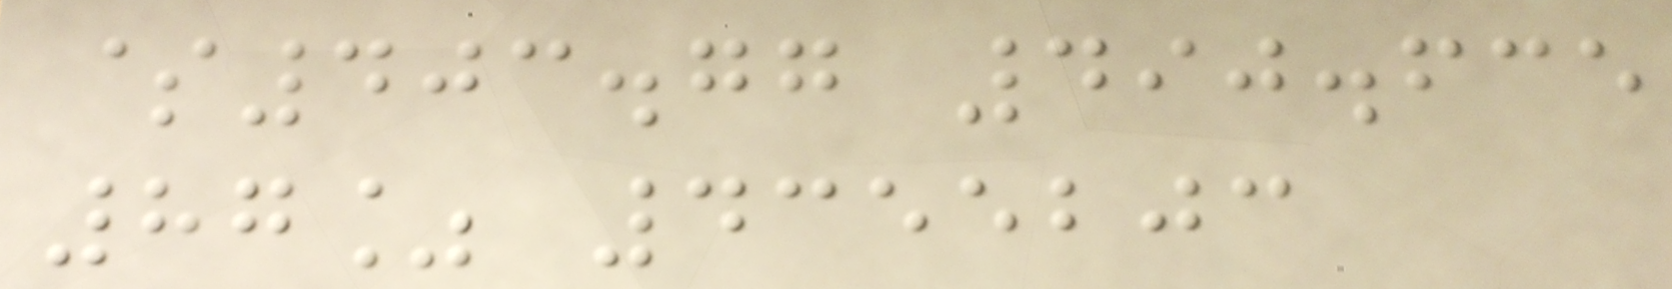$403.77 490.635
87% 4355203
